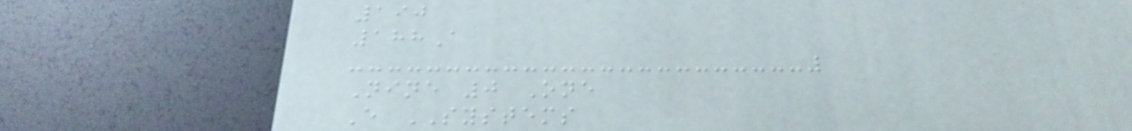190
188A
Nine 0 One
E SYSTEMS
